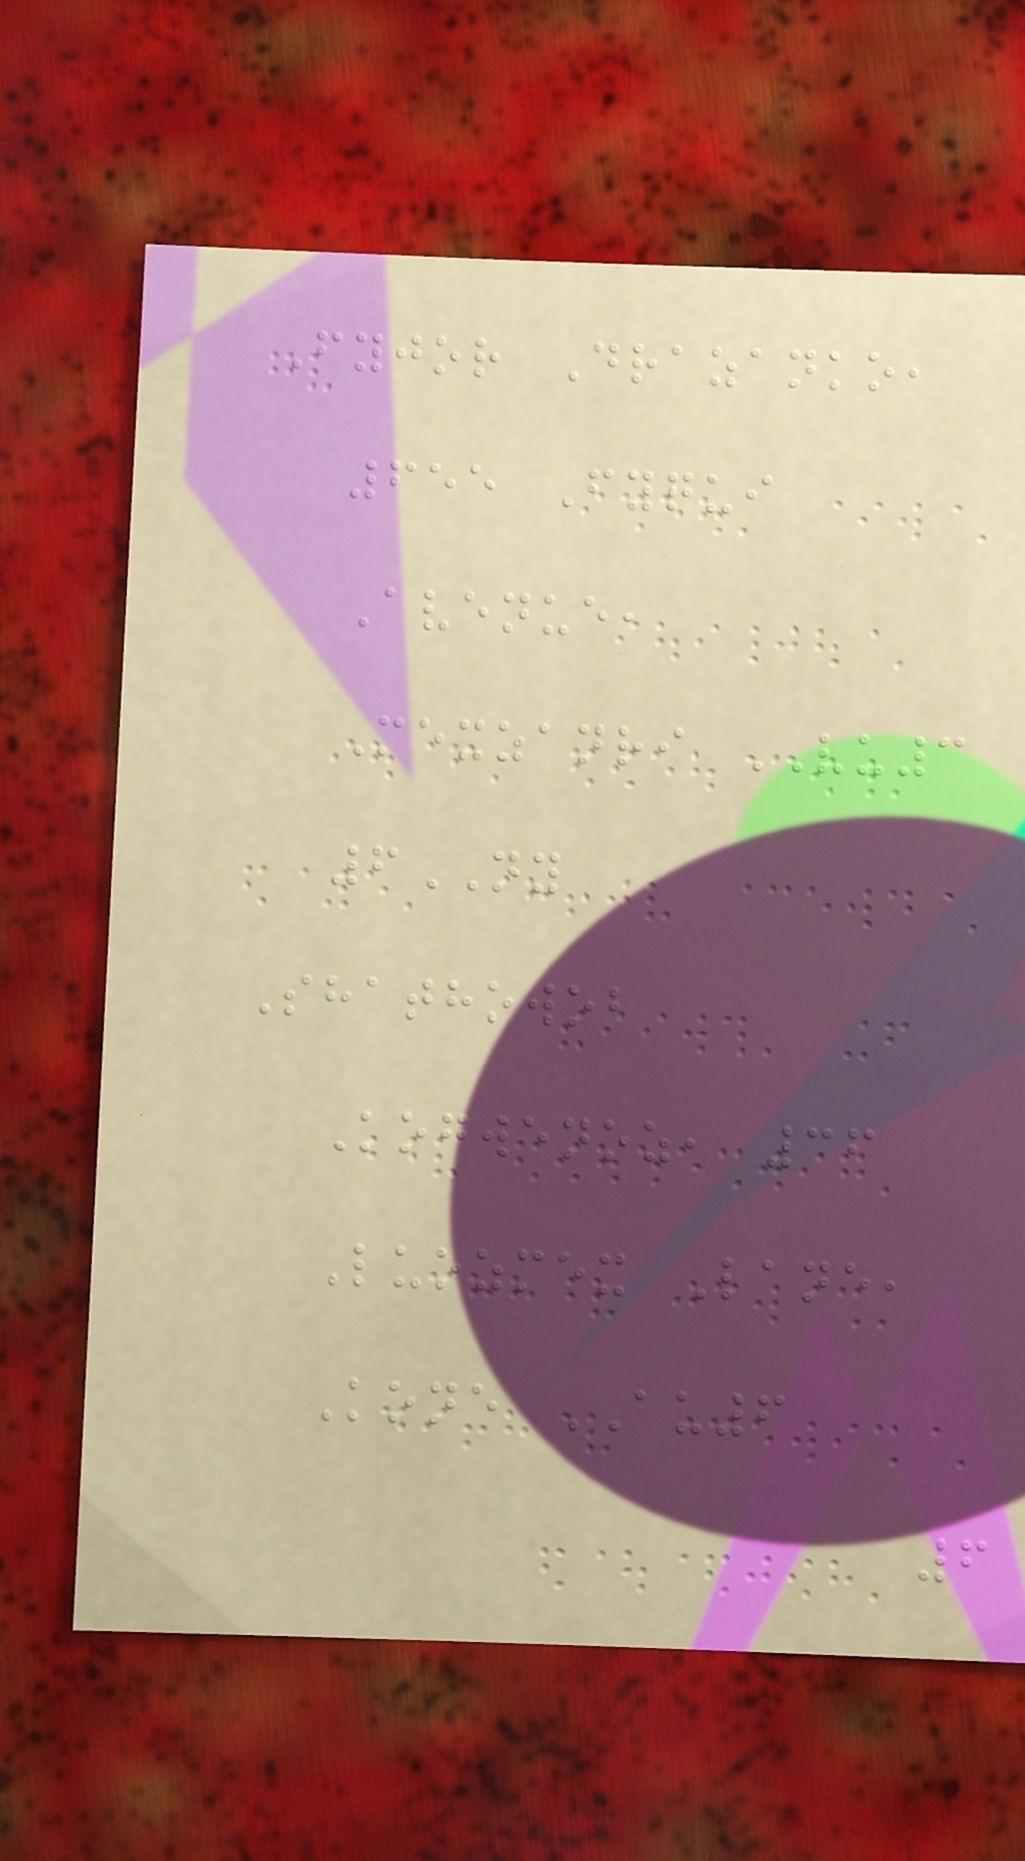Fyjor Drazanko,
655 Fyqui
Avenue,
Mexzanri VU3
6NY
Shathowob
Kogwenoz, 36
Luozmex Lane,
Kone AU6
6
